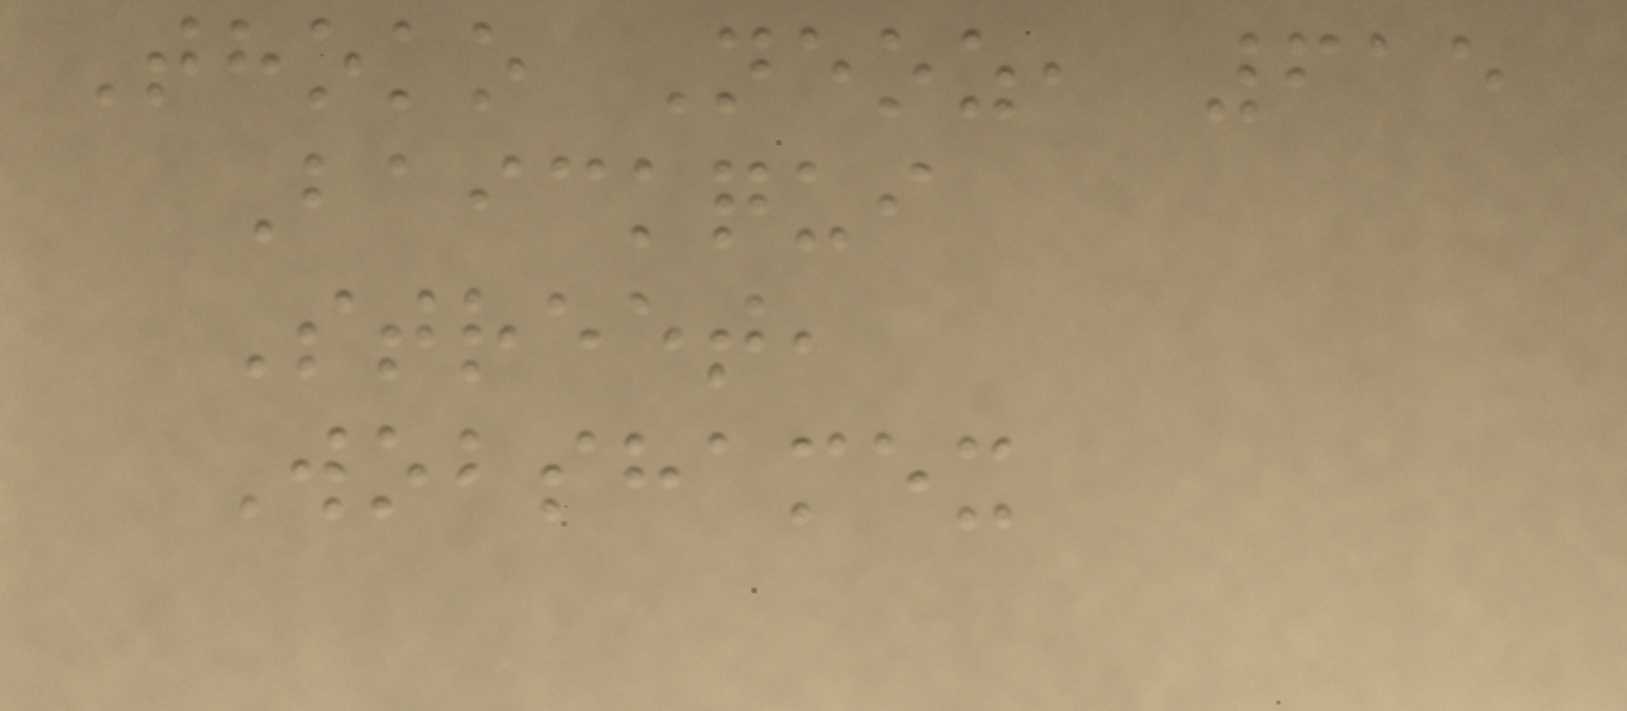Thoko Neoz, 615
Baickqui
Street,
Wobshamex
